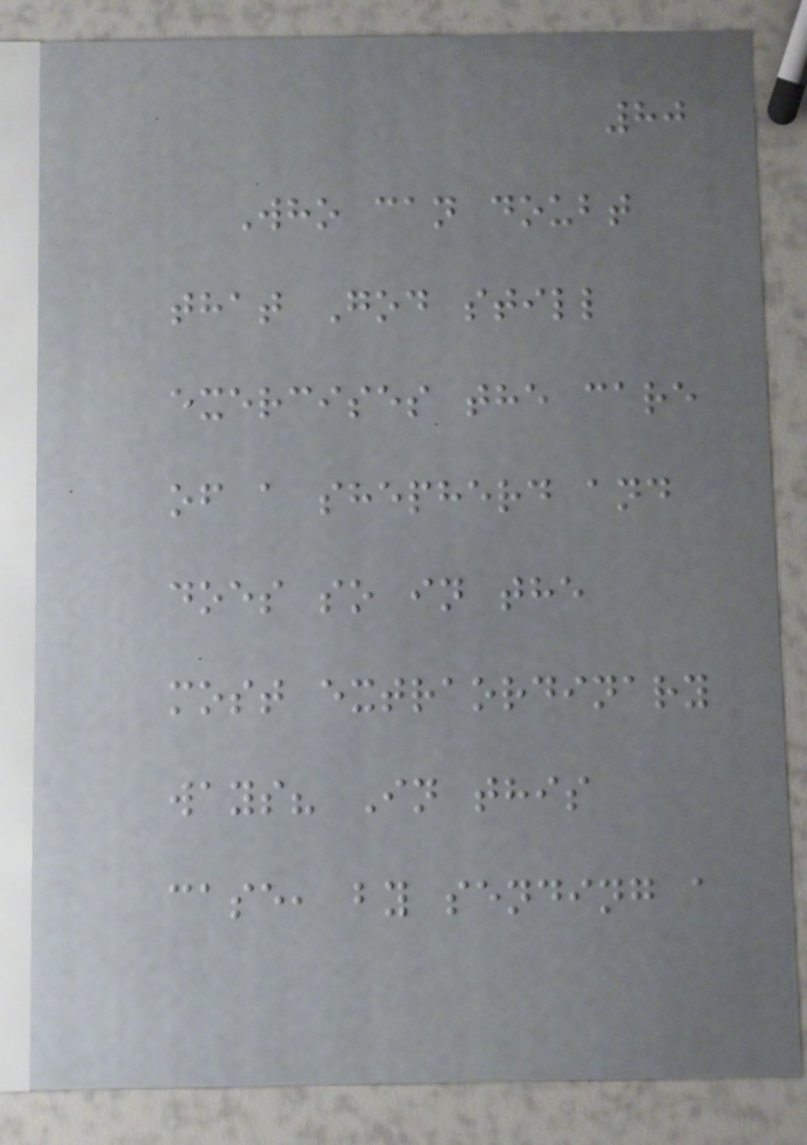80
Who can doubt
that God still
exercises the care
of a shepherd and
does so in the
most extraordinary
ways? In this
case, by sending a
